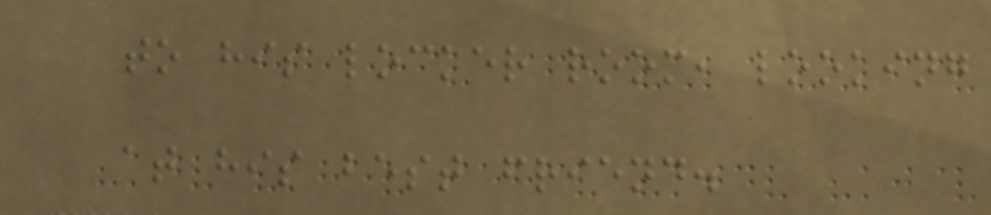to his locker room, looking
at his best friend.
